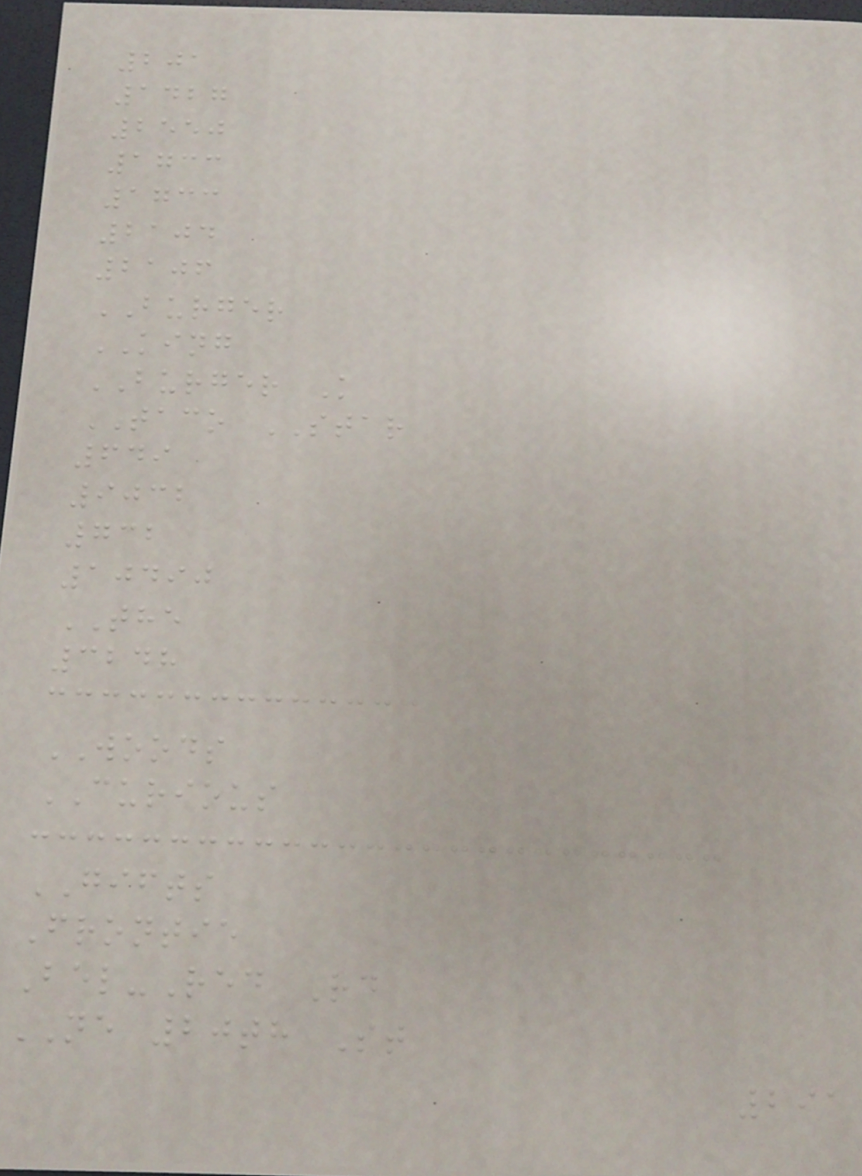201
1427
2550
1733
1733
2104
2106
BURGER
KING
BURGER K
TACO STAR
649
9032
732
10490
THE
3248
WOODS
CURIOUS
GIFTS
Frontie
Bel-Red Rd
NE 20th St
291
